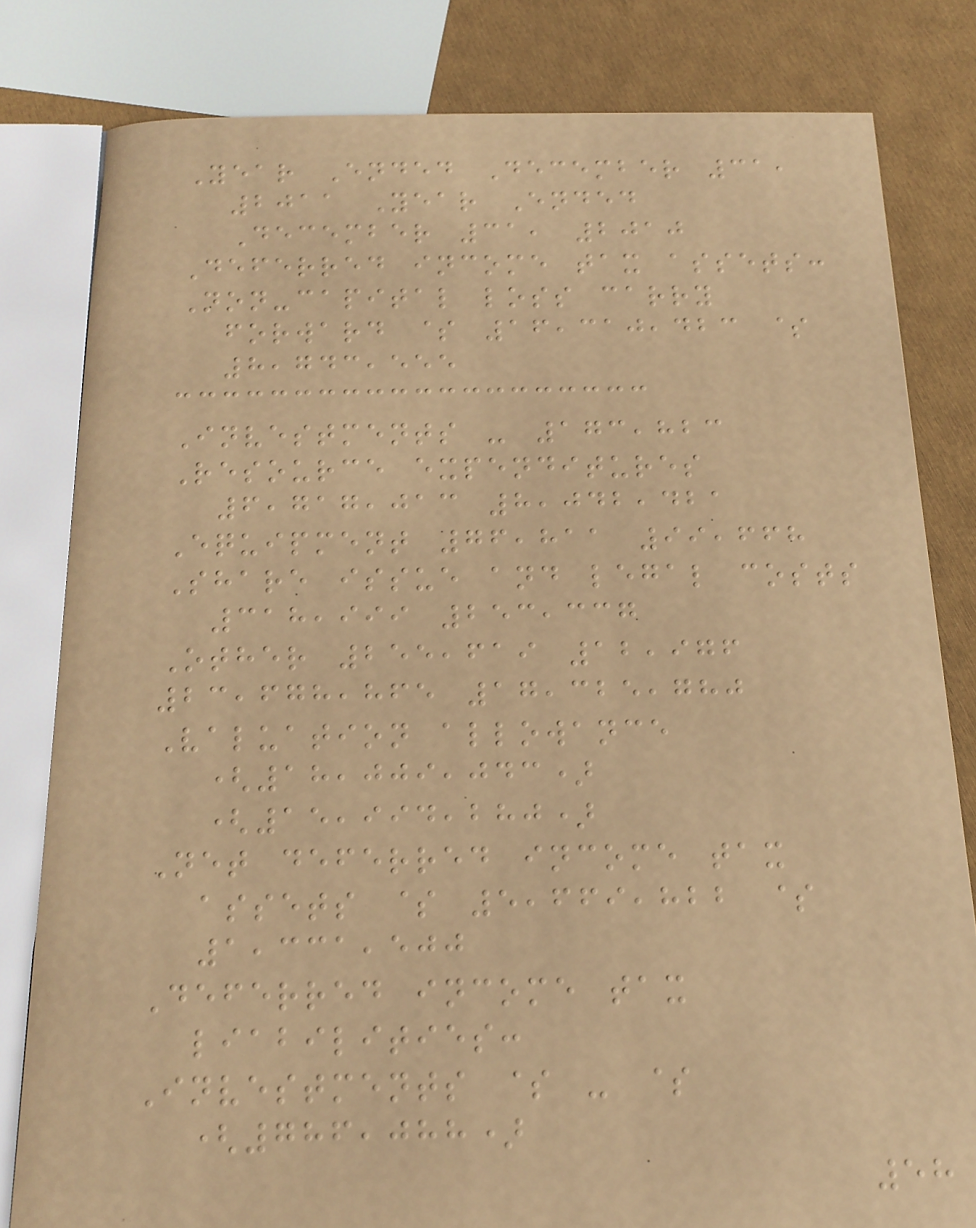Year Ended December 31,
2011 Year Ended
December 31, 2010
Deferred income tax assets:
Non-capital loss carry
forward $ 16,310,423 $
8,743,555
Investments - 173,823
Resource expenditures
6,717,013 8,042,421
Equipment 76,811 99,668
Share issue and legal costs
318,999 253,337
Other 255,619 12,976
23,678,865 17,325,780
Valuation allowance
(18,009,043)
(15,994,280)
Net deferred income tax
assets $ 5,669,822 $
1,331,500
Deferred income tax
liabilities:
Investments $ - $
(786,088)
58
